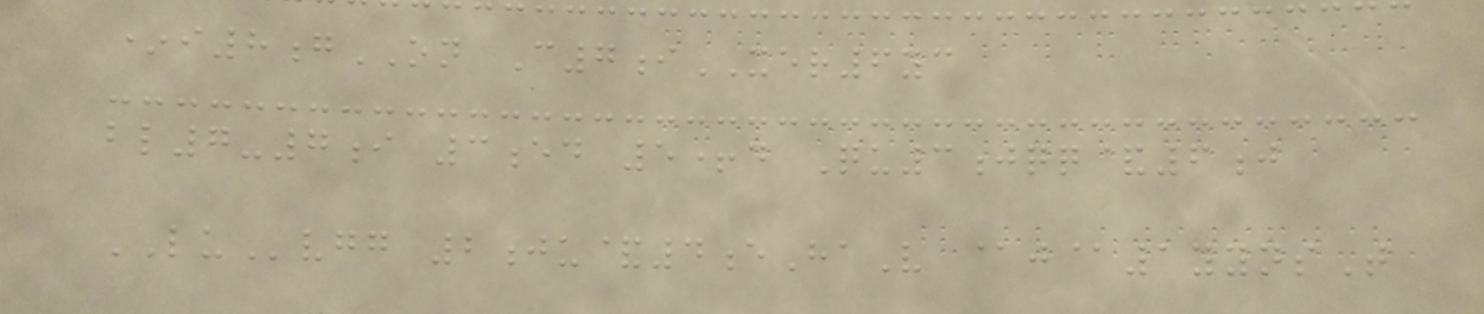*i8gON C7iXER6yc
bl7-7i 3ed 5+d Qu3jqq&6j
LUvgg 2ju&4eHaV @j@1yynsT
